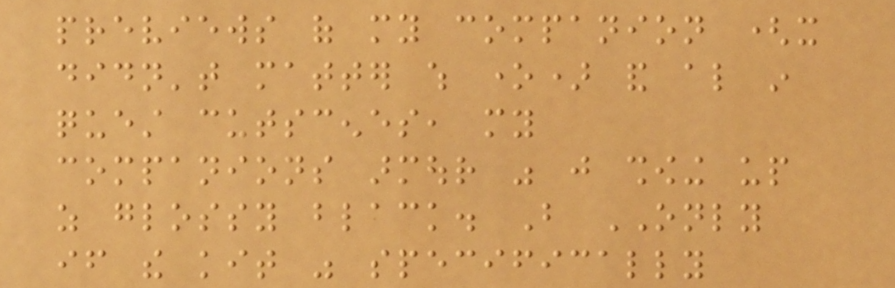previews of my companion (it
didn't matter which one) and also in
quest cutscenes, my
companions armour was just showing up
as glossy black. But ONLY
if the kit was specifically
